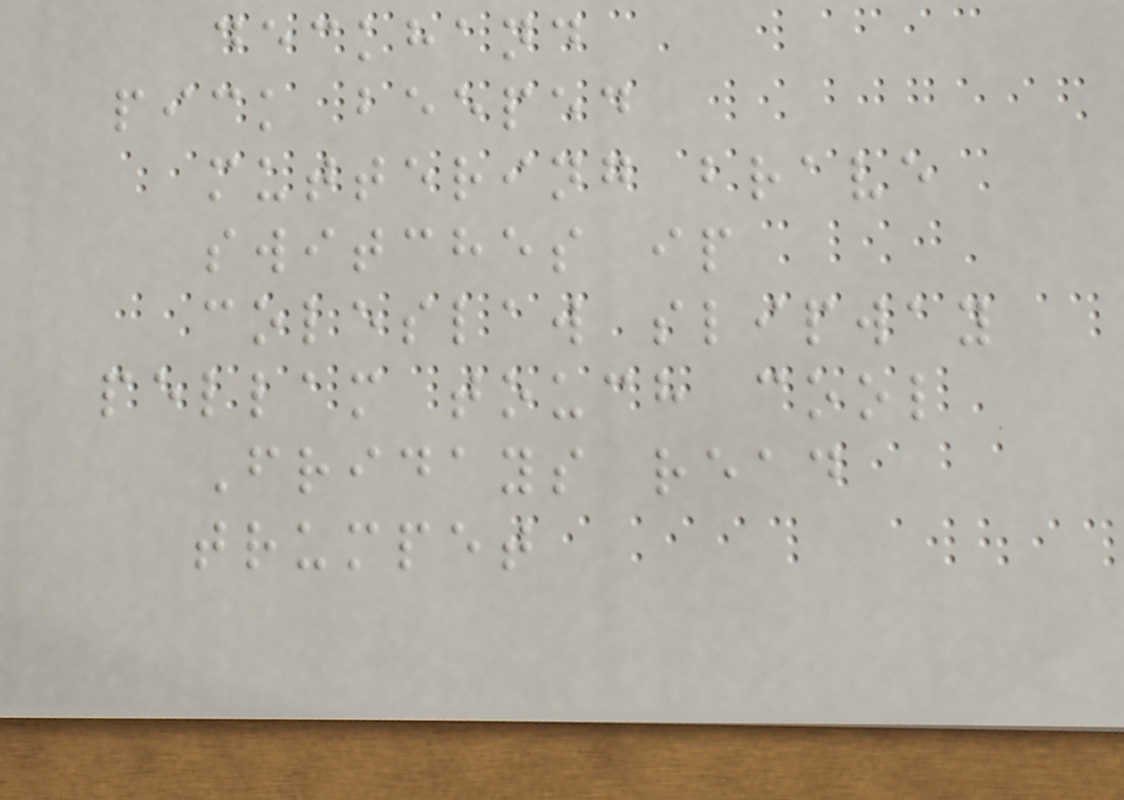deckhand
pick beeped
muttering brave
switches ip
coleslaw slipway
pellam touch cool
Fridays read
trumpet
